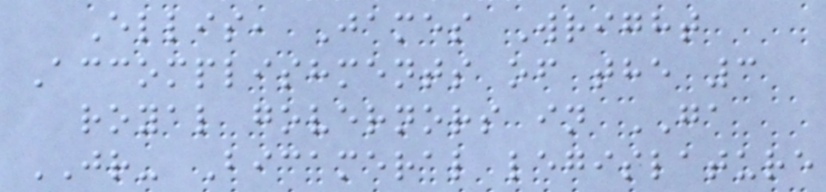Ellis, James Wright
Accomplishments of the 3
royal governors in GA
JR- Bicameral legislature
